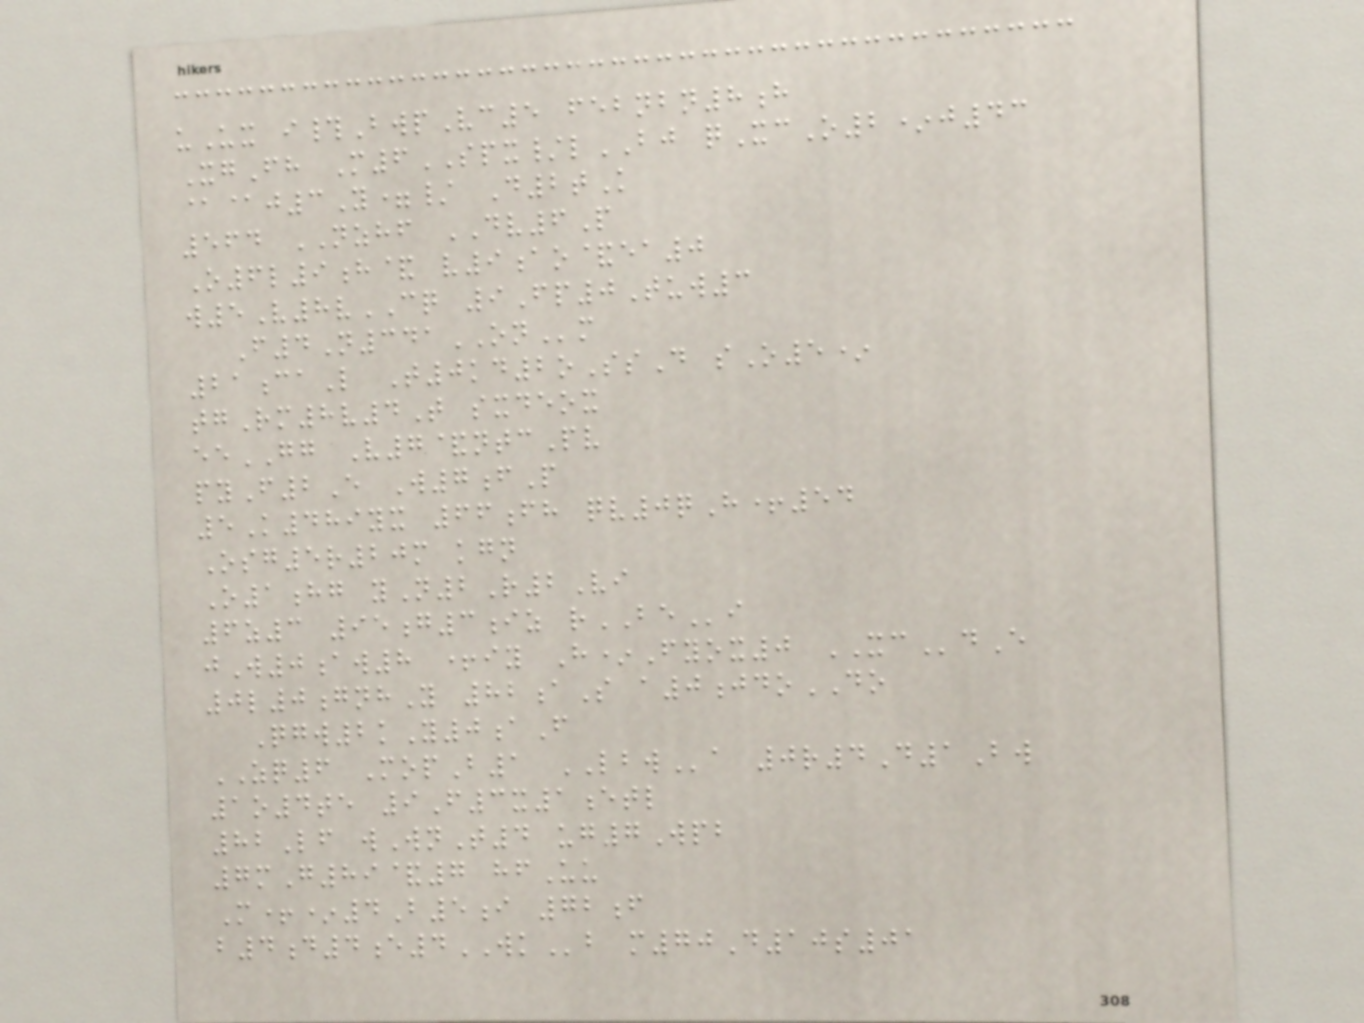uUx i#BwpVc5 febnbn8h
XgFh M6SPX/lBJ qXcO2*j43
@@j3Y=/ D2tK
564 NZHF DV6P
O6l9h& v9ao&ea0
w5V8vCQ 9Fp0Tuw3
F4N341ONm
21caL T0kd2oSsD sO5*
tgRm8v4T sxdeox
eeGG V7&ntcPv
pyF2E W7fP
5K489yx 66fh qv0qH+54
Osg5r20m kgn
O1hg yN2R2Vi
6z3 95g3iz rBEi
jW0aw8 +iy H*Fyox0 XCdE
0l0gnhY 82aS a0jdoDO
Qgw2kY0aF
ZQ6 MopB1 LBWa 0r4D1Bw
1o4te 9F3x1etl
82Lf wWnT4 ug7Wpb
7mG89&7 hfUu
M+*4B5i 72f
b4d4e4WKb m70D10s01
